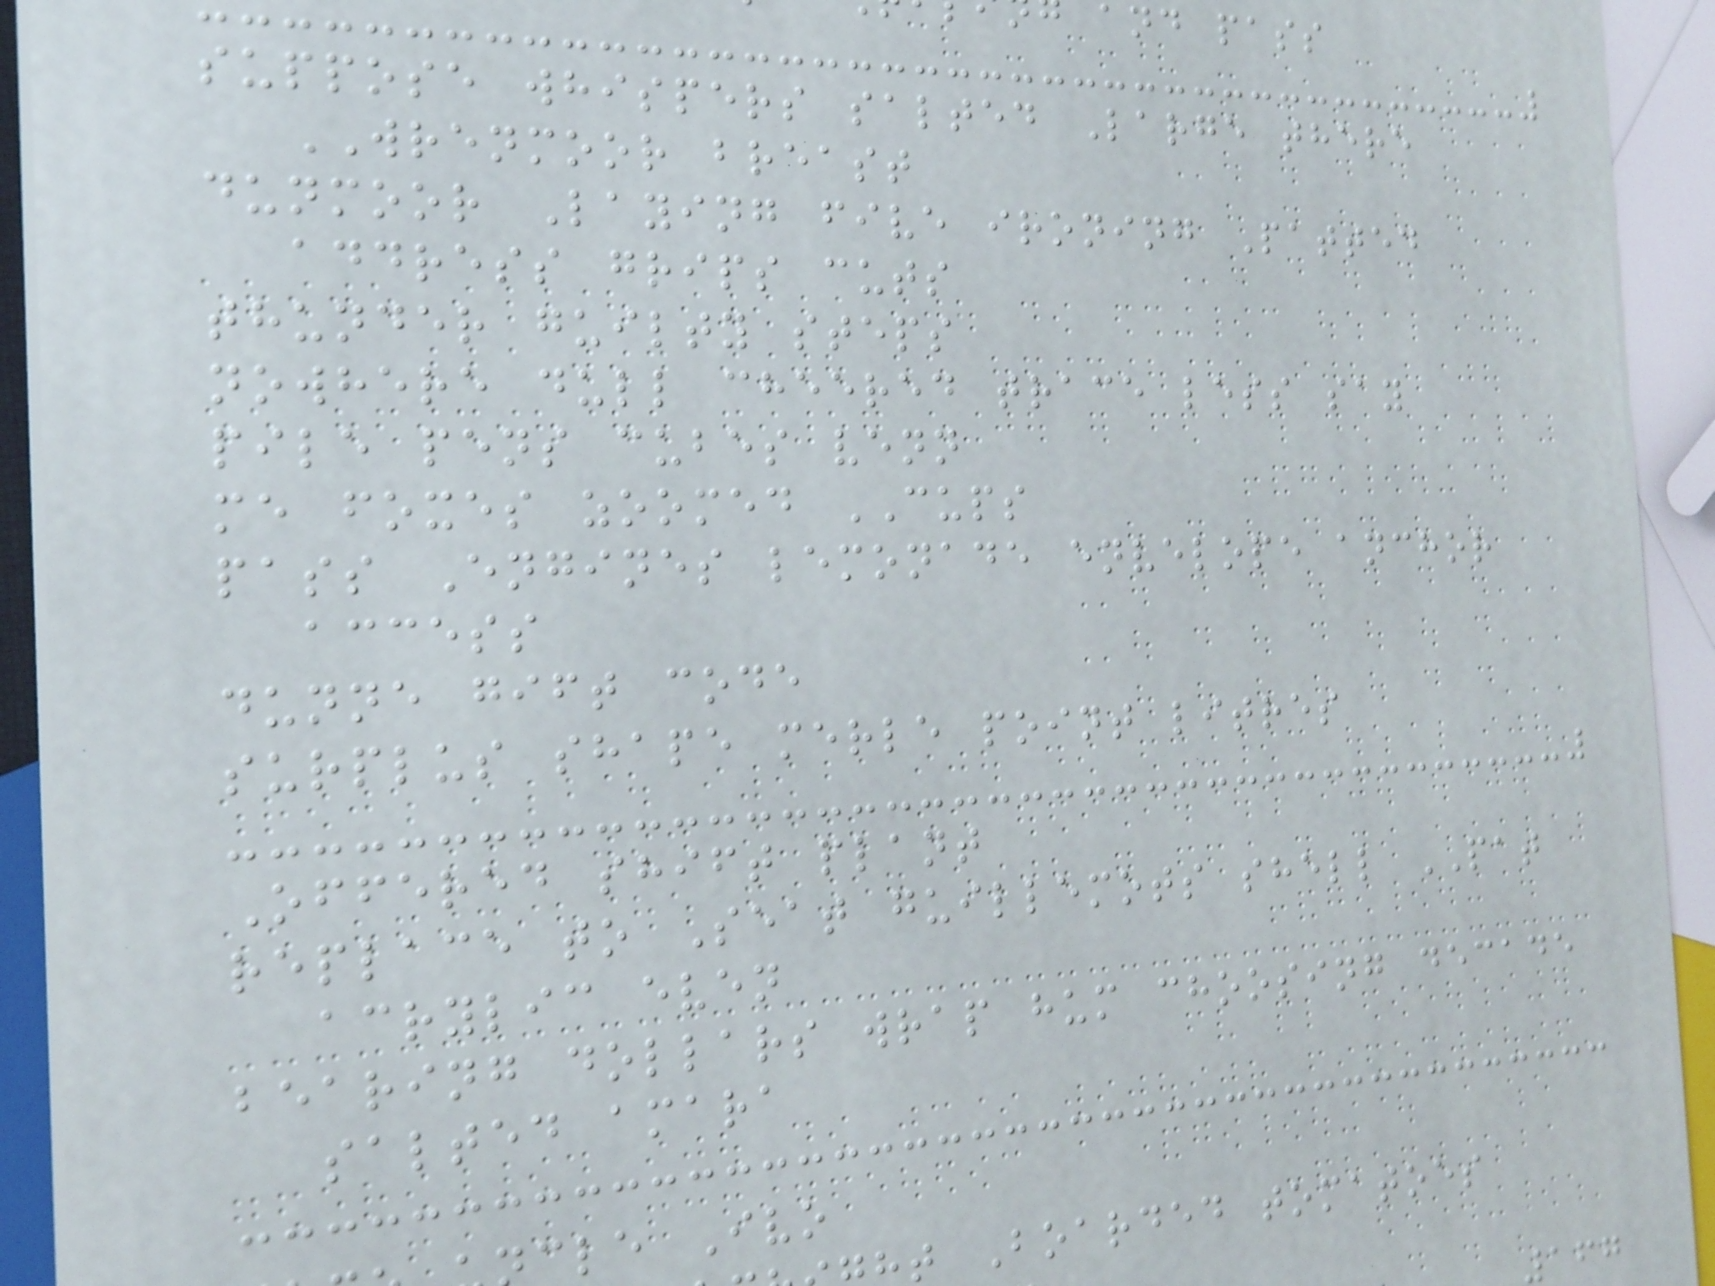suppose whispers salted Large there
WRENMOOR breast
dunmoor Laying five ironing Patted
address grips cuts
thunder guilty steps
nowhere dull cheered trace less say
pile pens cubes venn
me foxes zoomed CUPS
pass Engines lemonade envelope anchor
access
dunne gift code
surplus shape merle point litres
Offered shift plant
replace to Seat guillemots shell PAT
acrylic even
bearing dollars wrap hum choosing decade
salted amara
cle Ivo
t Boarded tomatoes
167
